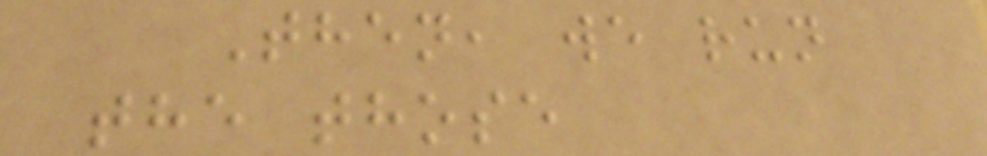Then, we run
the those
